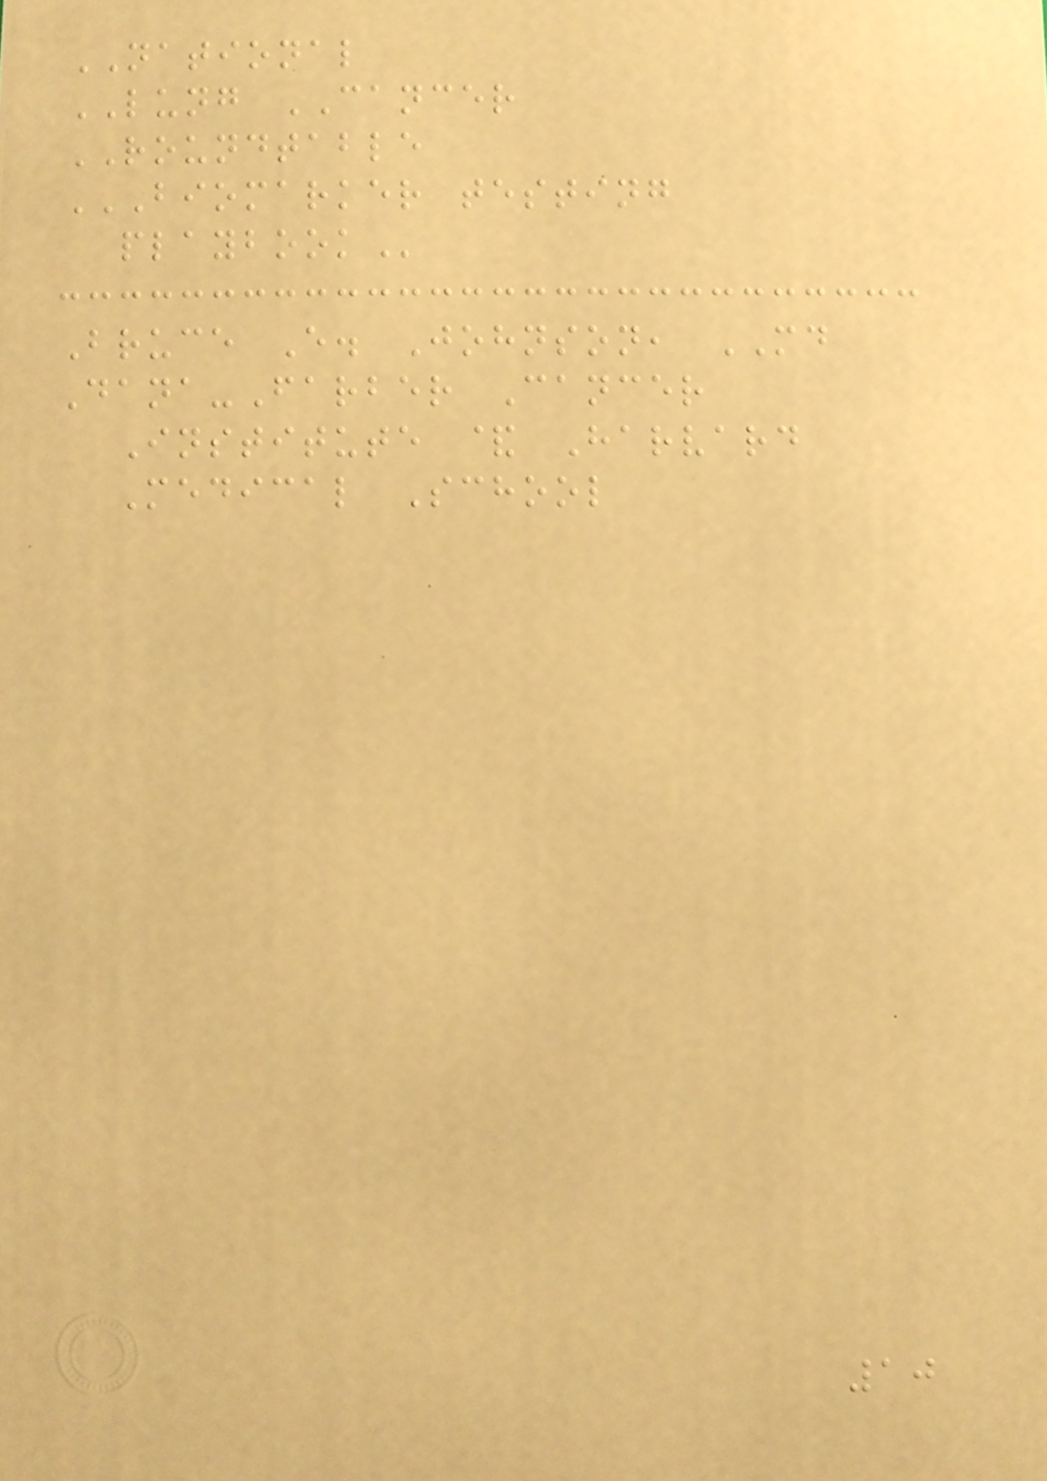NATIONAL
LUNG CANCER
ROUNDTABLE
BIOMARKER TESTING
PLAYBOOK
Bruce E. Johnson, MD
Dana-Farber Cancer
Institute & Harvard
Medical School
10
